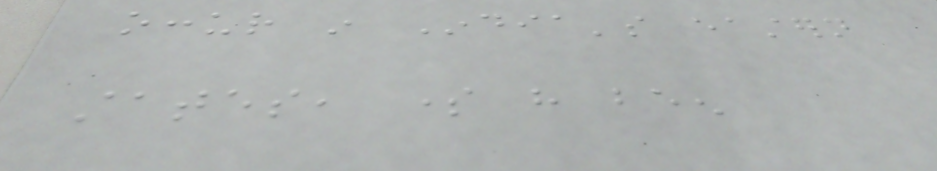occur in India's eastern
states, some have been
